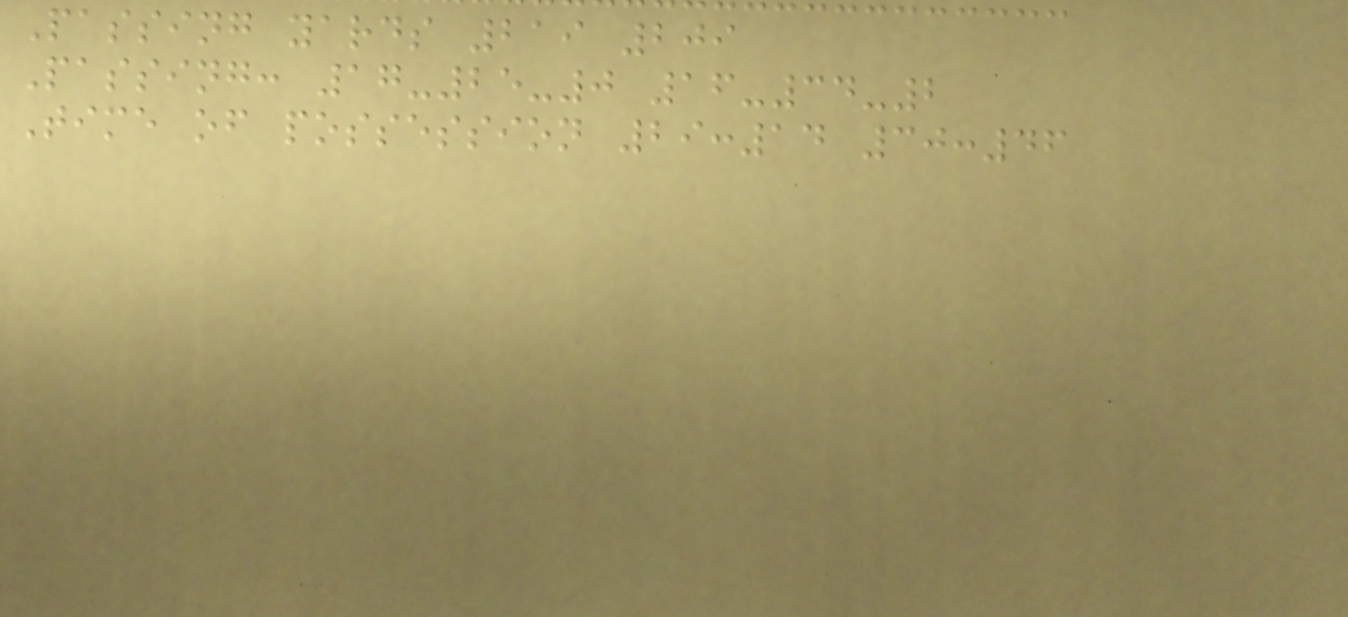Passing yards 219 209
Passing: 17-25-0 16-34-2
Time of possession 29:14 30:46
